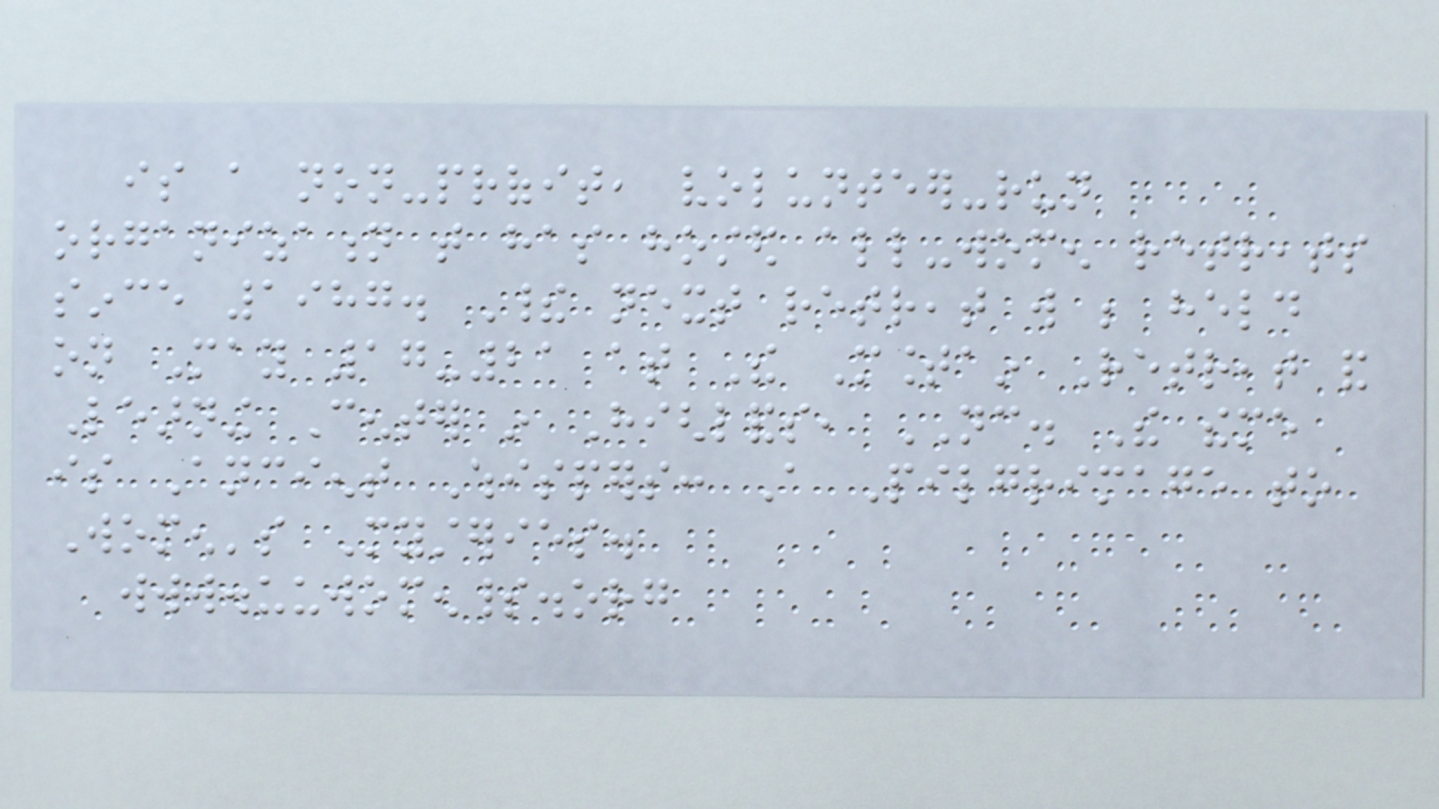is a non-profit, volunteer-run
organization that has hosted all-women retreats
since 1987. Their next retreat will be held
on May 17-21 at The Mountain Retreat and
Learning Center in Highlands, NC. The theme
is Ancient Whispers: A Pilgrimage to
Women's Mysteries.
www.uuwomenspirit.org
